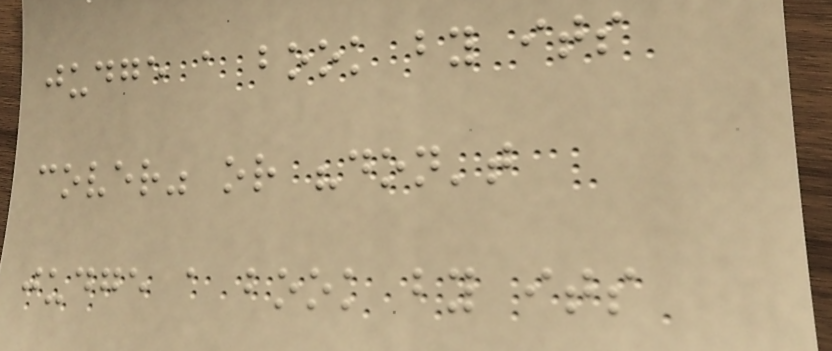judge a book by its
cover" or "don't
judge a book by its
